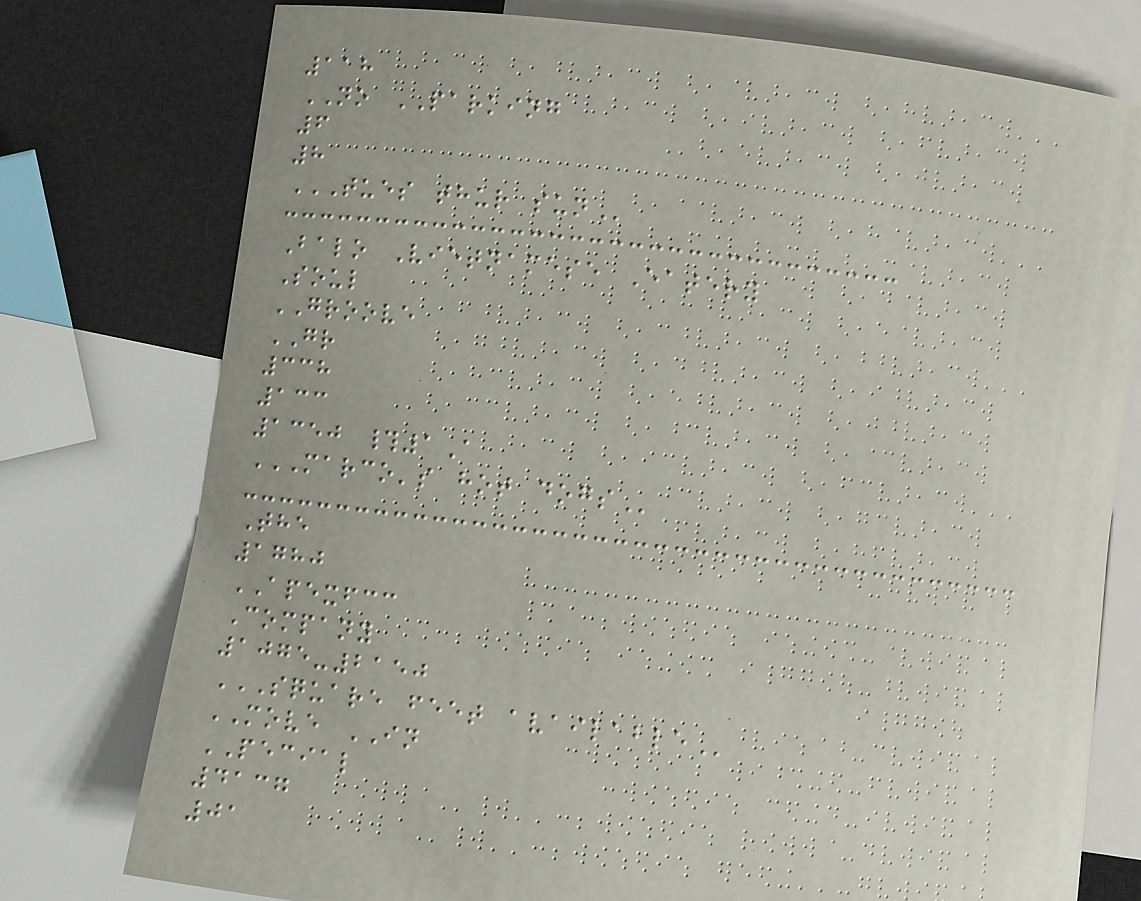118
NO PARKING
6
8
TUES THUR SUN
Balo Vietnamese Eatery
Soul
GROOVE
GR
338
133
1350 #1A
MARCO'S HOT DOGS
The
1780
APEXFCC
Company
1075-2150
SQUARE FEET AVAILABLE
MOVE IN
PECIAL
4137
01
